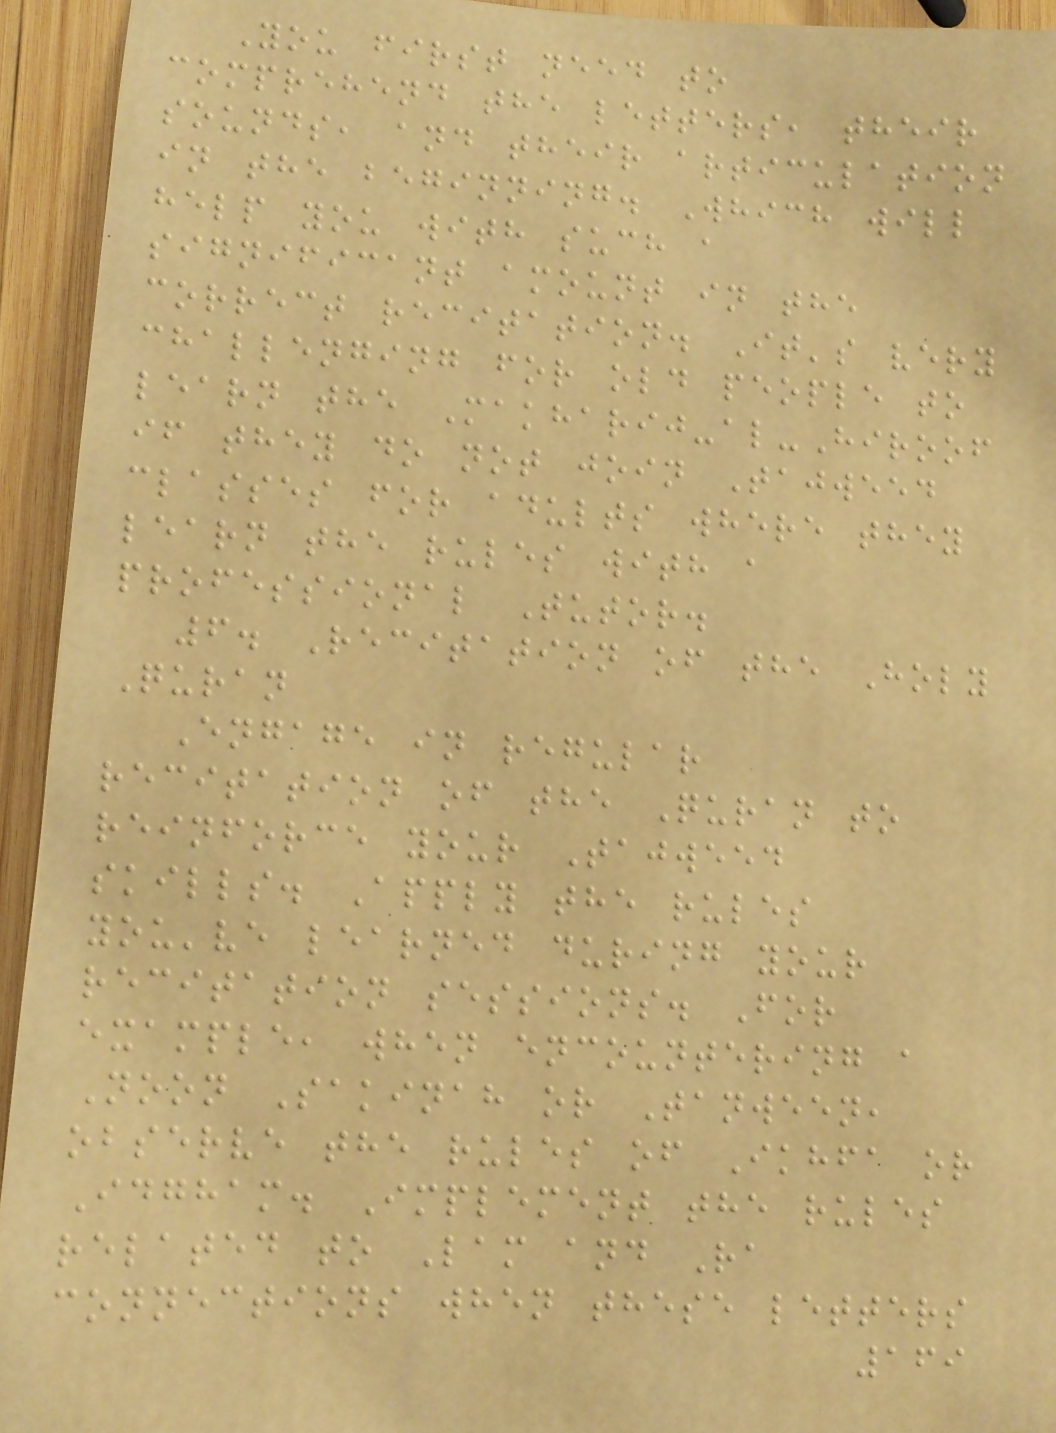You first need to
comprehend the letters, their
sounds, and their articulation
in the beginning. Which will
help you with such a
significant amount in the
correct recitation. It's very
challenging for old people to
learn the Makharij-al-Hiroof
if they do not join Tajweed
classes for adults where they
learn the rules with a
professional Tutor.
6. Recitation of the Holy
Quran
Engage in regular
recitation of the Quran to
reinforce your Tajweed
skills. Apply the rules
you've learned during your
recitation sessions. For
example, when encountering a
Noon Sakinah or Tanween,
observe the rules of Ikhfa or
Idgham. Implement the rules
related to Lam and Ra
connections when these letters
169
